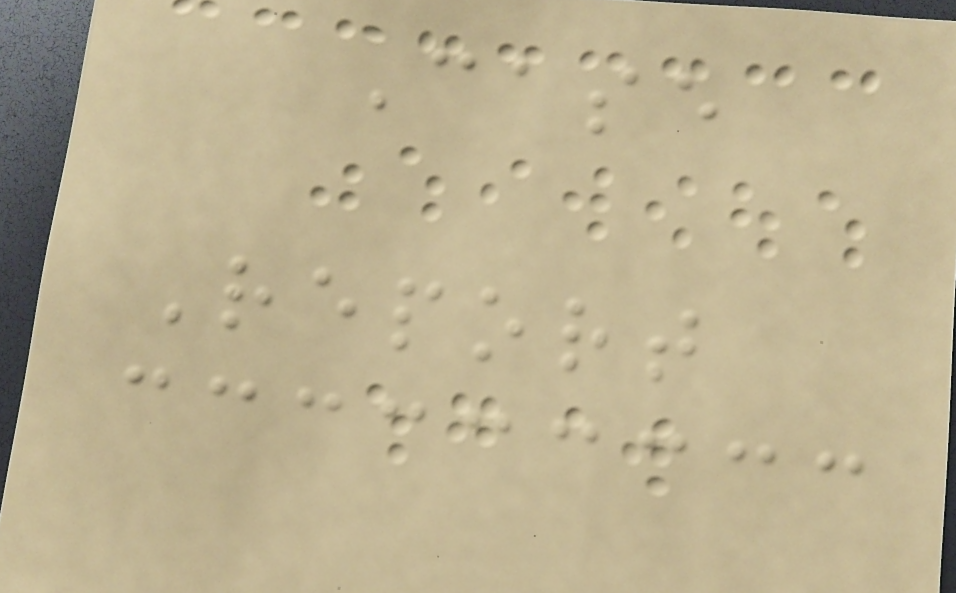Case
Report
